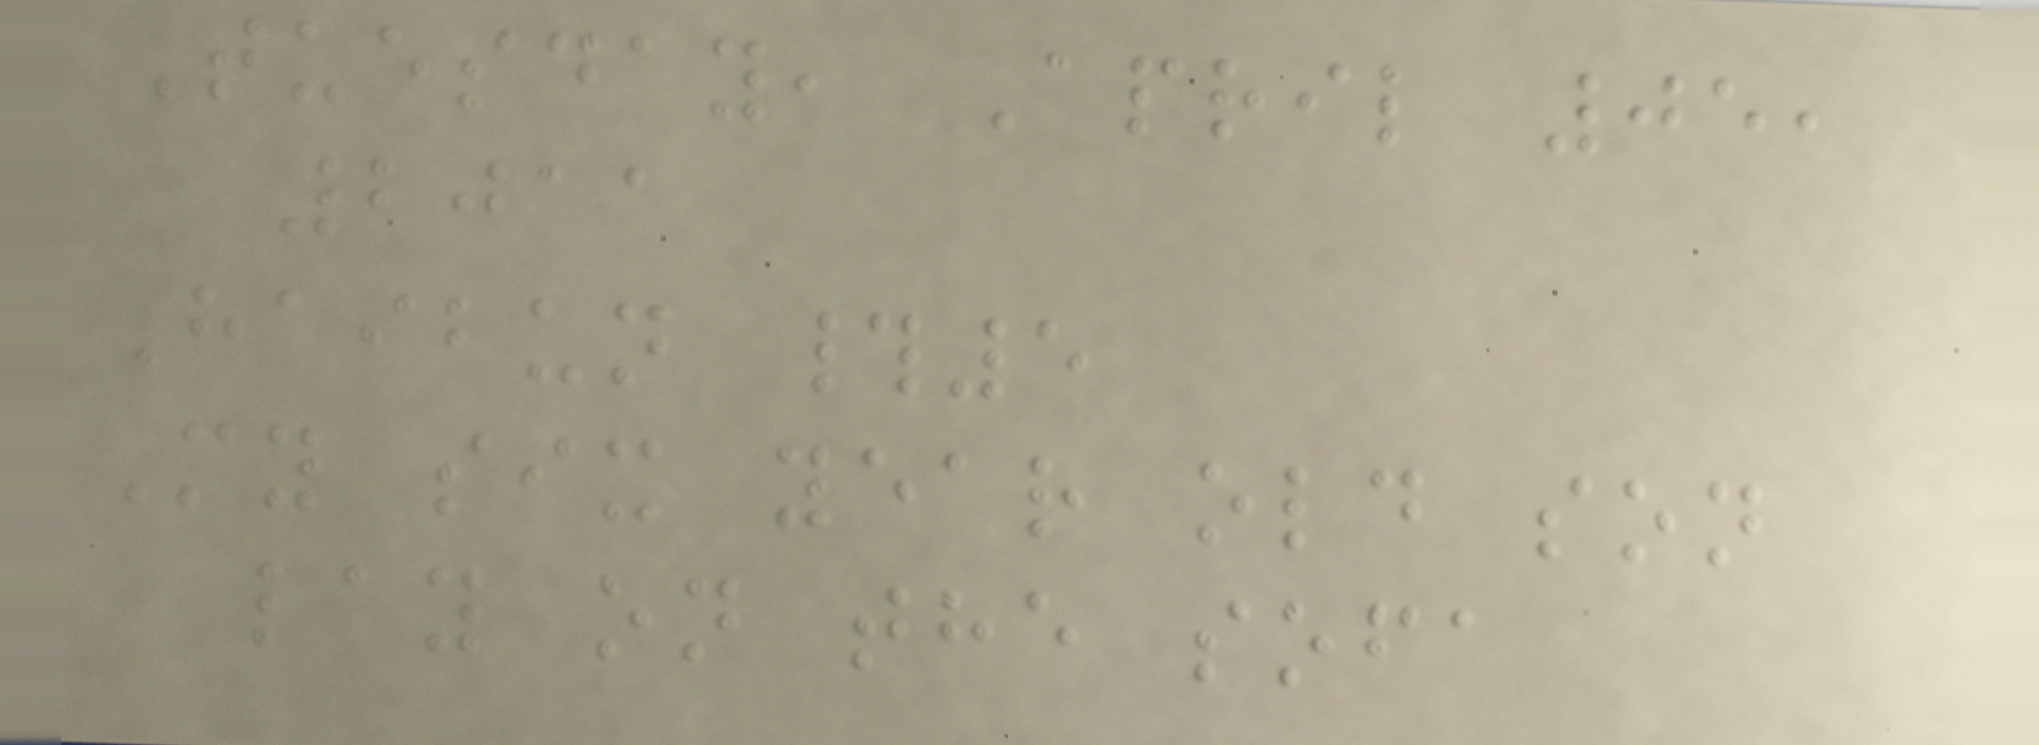Tuesday, April 05,
2011
Haibun #5
My six year old son
lay on the sofa
